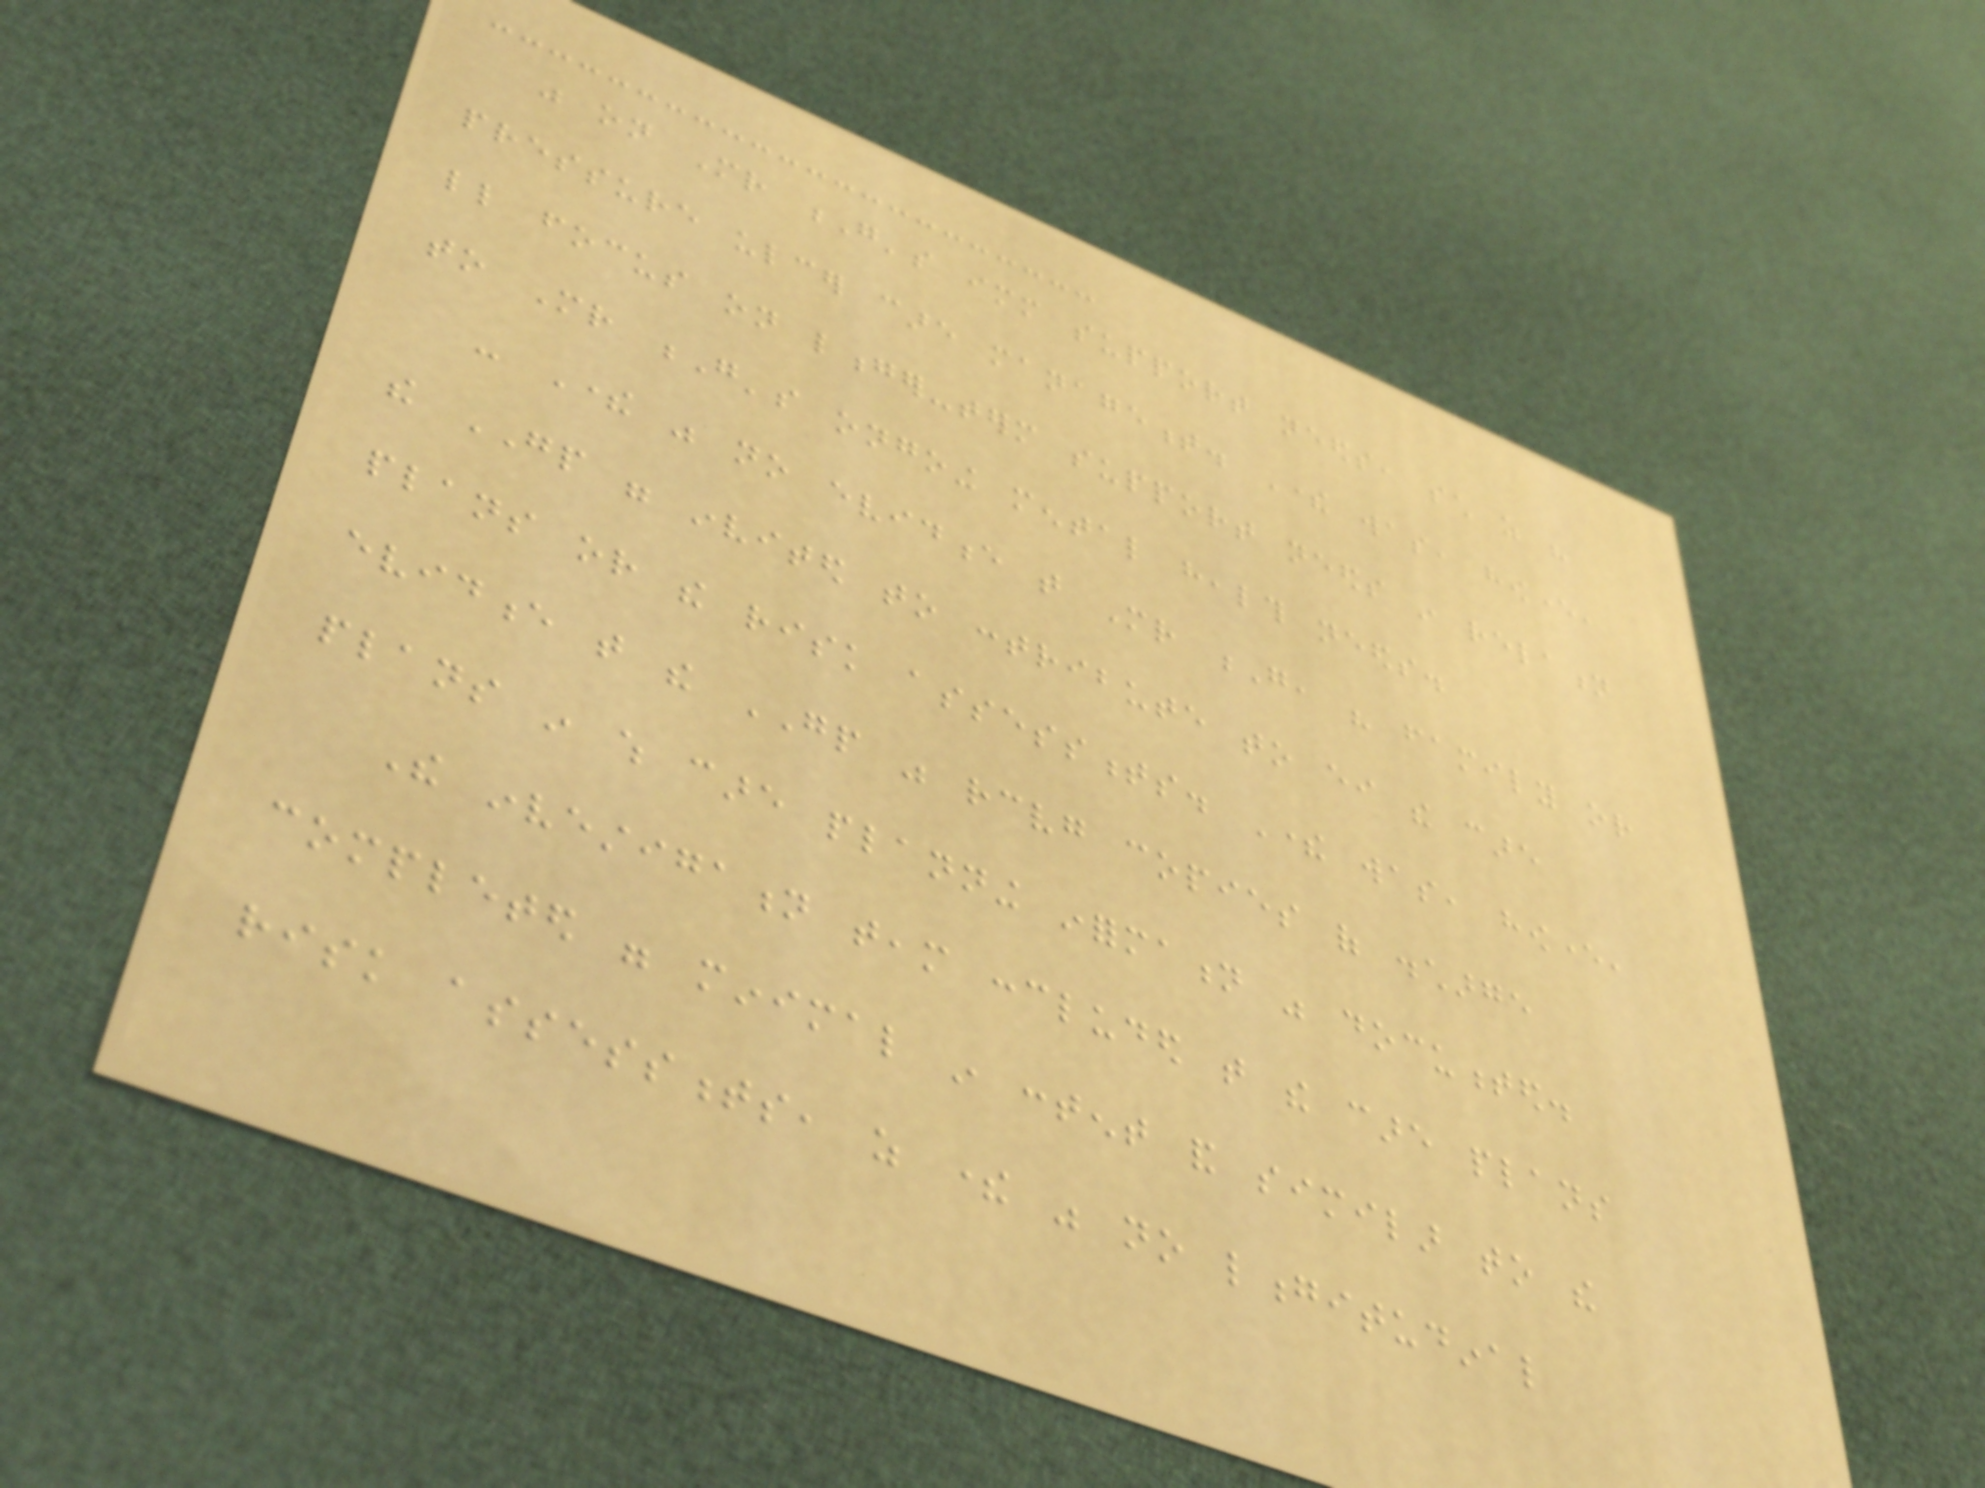was on Mr G's immediate support needs, such as his
pressure ulcer care management. There was, however,
little focus on longer-term support needs in relation
to Mr G's ongoing mental health needs.
- There was no evidence that Mr G, his family or
the GP were invited to contribute to either the care
plans or the risk assessments. There was, however,
evidence that the GP was receiving copies of discharge
plans in which care planning information was documented.
The investigation team concluded that the care plans
completed were minimal in content and similar to the
risk assessments, as there was no longitudinal
